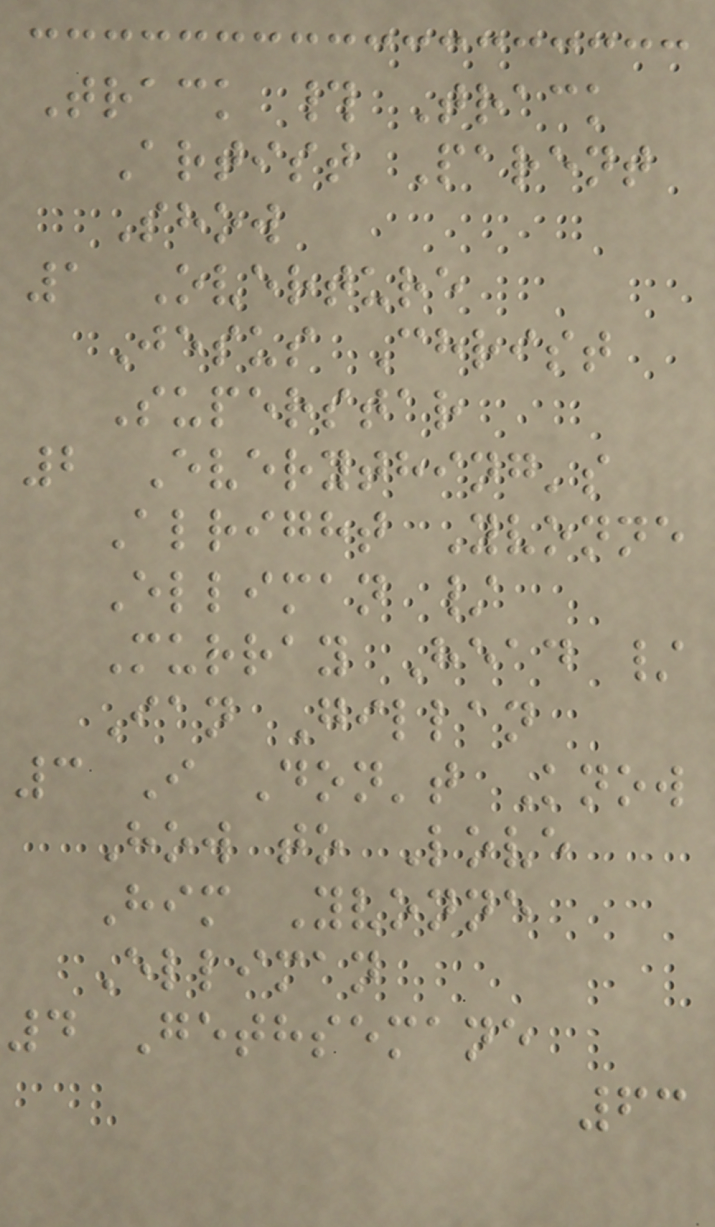Track # Track
Artist Parent
Show
1 Overture
Jesus Christ
Superstar
2 Everything's
Alright Yvonne
Elliman /
Murray Head /
Ian Gillan
3 I Don't Know
How to Love
Him Yvonne
Elliman
4 Gethsemane
63
